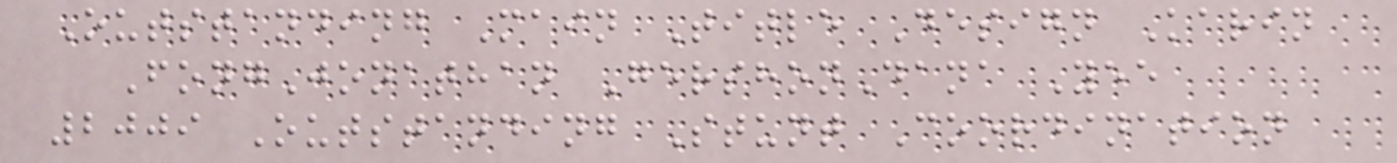Outstanding Main Title Design Karin
FongJonathan GershonDana Yee
2009 Outstanding Stunt Coordination
